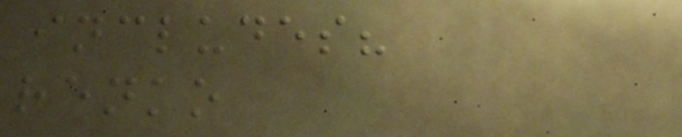includes?
renko
